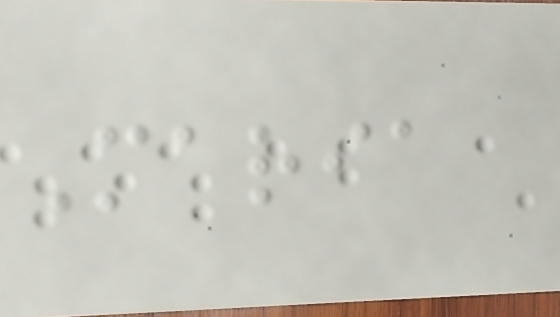Maria
